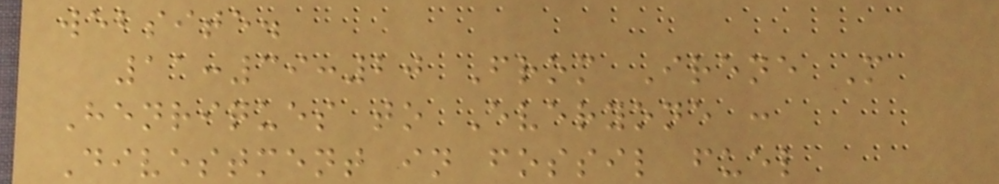website.
11:39:20 From Irene M
Henriques to Everyone :
Divestment in fossil fuel
